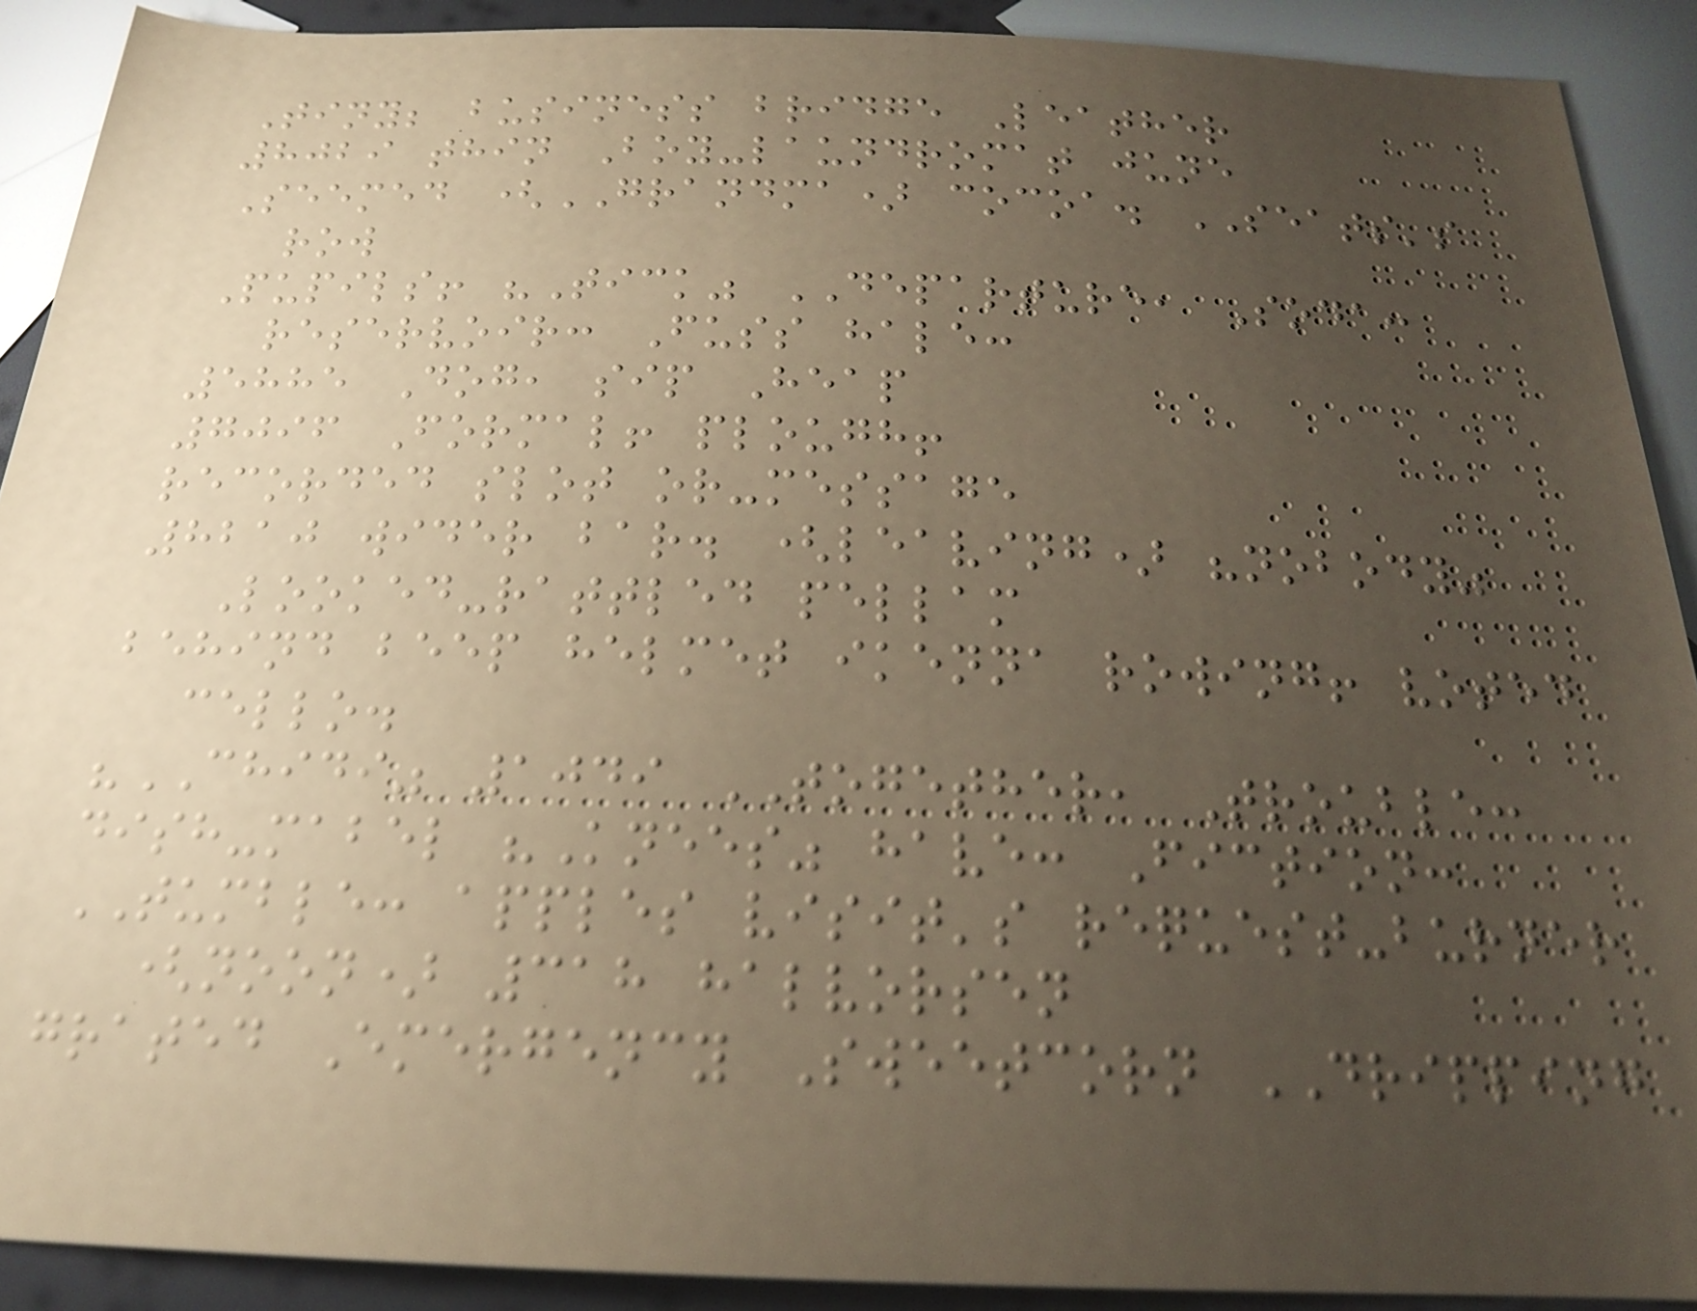Tiny; business bridge Leather
8029 thin Boy-laundromat june
Seemed (GRANDMA) cocoa. SEATS's
row
Pupils! "Tick" DEPARTURE, Soda:
reservoir: Fuss hale:
5885 Dog, sip Heap
7096 Formal! plough!
recorded slot or-message
8210 wider bar. (leaving) "nobody"
Looked-rattled pellam
behind beep helmet ikenna rowing! voted
cello.
"CHIDI" 1049 TOGETHER, Trouble:
dish-mabel "Knees" have: Fiction:
TUMBLE: apples visit's request-burner
(noon) 318 halvorsen
grated Emergency Sweetcorn DRIPPING
